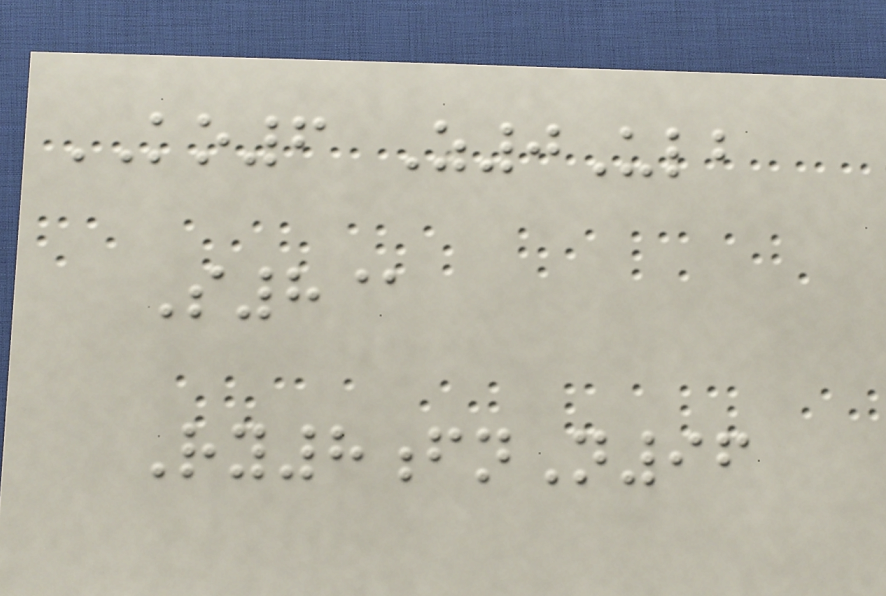KO6 Z0Ulb
S8@
Ry8fnN96
